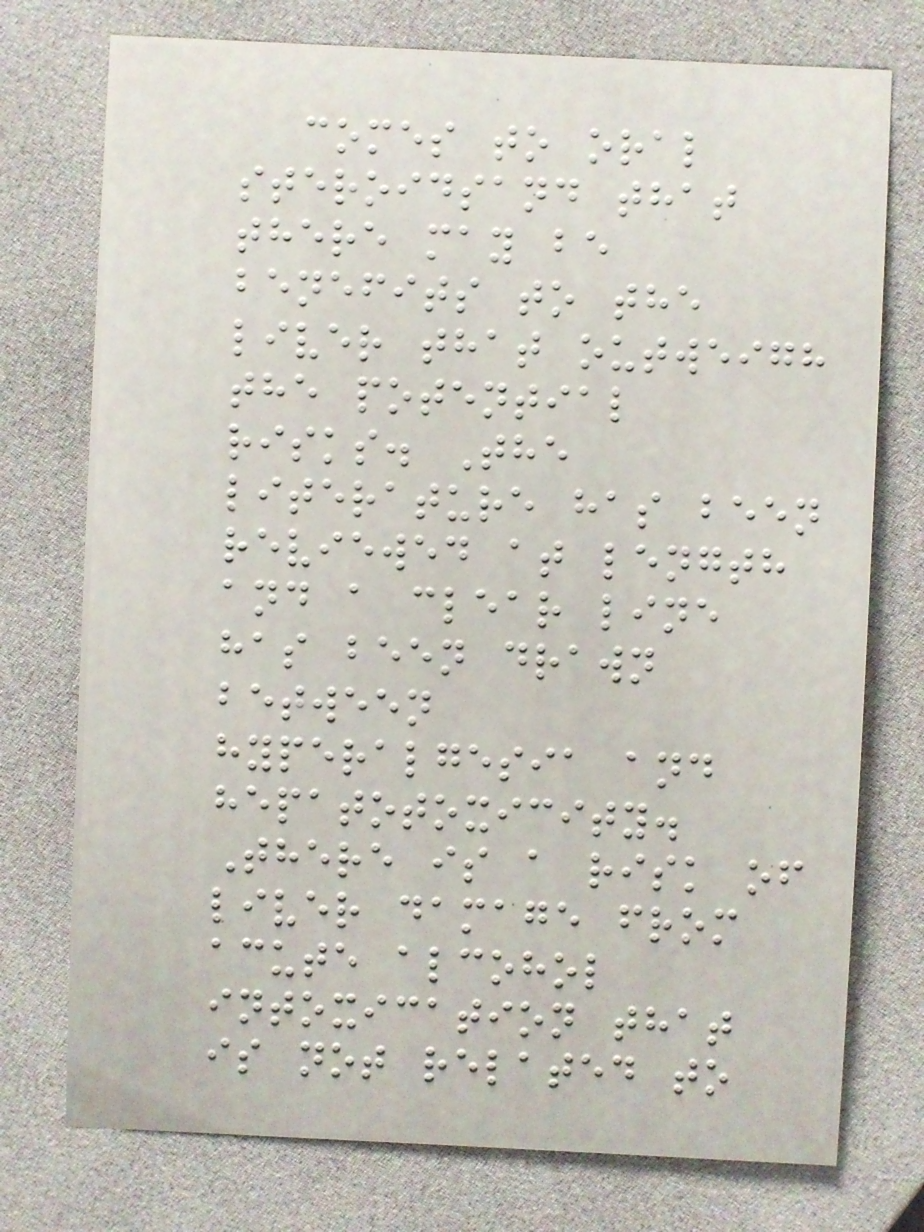comes to oral
steroidsand that
there may be
benefits to the
liver that outweigh
the potential
risks. The
literature has been
reviewed at length
and a clear line
has been drawn
between
hyperalgesia and
hepatotoxicity.
There is a risk of
liver damage from
acute alcohol
intoxication that
is not related to
